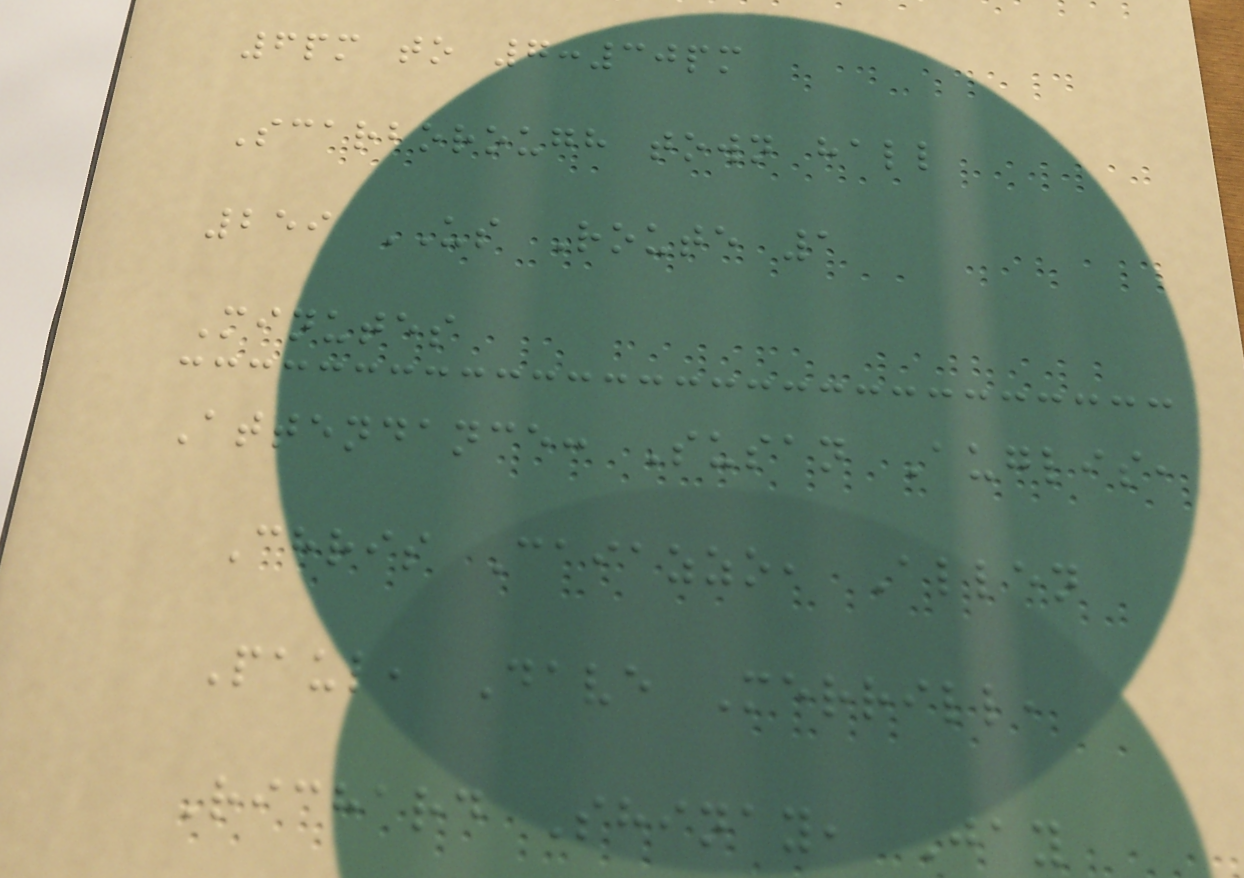6pm to 7:30pm
Scarborough town hall
259 US Route 1
Minutes
Attendance: Susan Auglis,
Chris Caiazzo, Allen
Paul, Dave Merrill,
Richard Shinay, Jay
